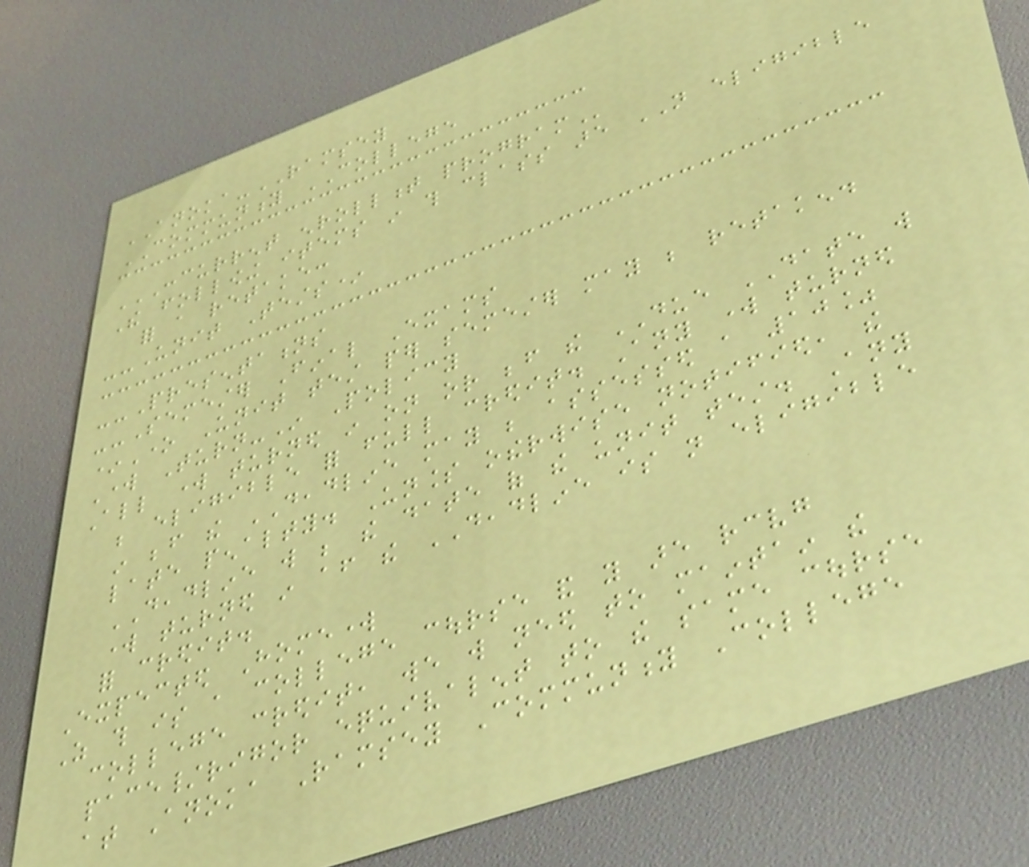ANOKA-RAMSEY
COMMUNITY COLLEGE
CONCURRENT ENROLLMENT PROGRAM
The following items in this class are NOT eligible
for a retake:
--Unit Tests*
--Presentations
--Semester Final Exams
*One Unit test per semester may be retaken.
Work Turn-In Policy
All work turned in on or before the DUE DATE will
be eligible for full credit. Any work turned
in before the DEADLINE may be assessed a 10%
late penalty. Unless otherwise notified, the
DEADLINE will be the date of the unit test. Any
work turned in after the DEADLINE is not eligible
for credit.
Expected Homework
As this is a college course and you are receiving
college credit, we will need to maintain the
pace/rigor equivalent to the same course
at Anoka Ramsey Community College
